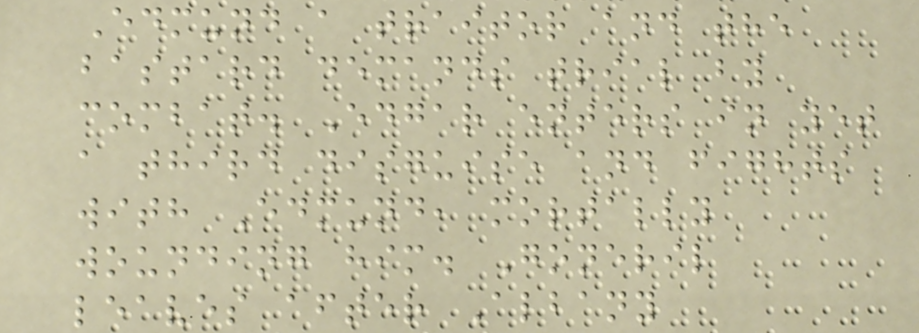Edmund a traitor and the
bastard demands trial by
combat. Edgar enters in yet
a third disguise and fights
with Edmund, mortally
wounding him. Goneril
leaves after Albany
